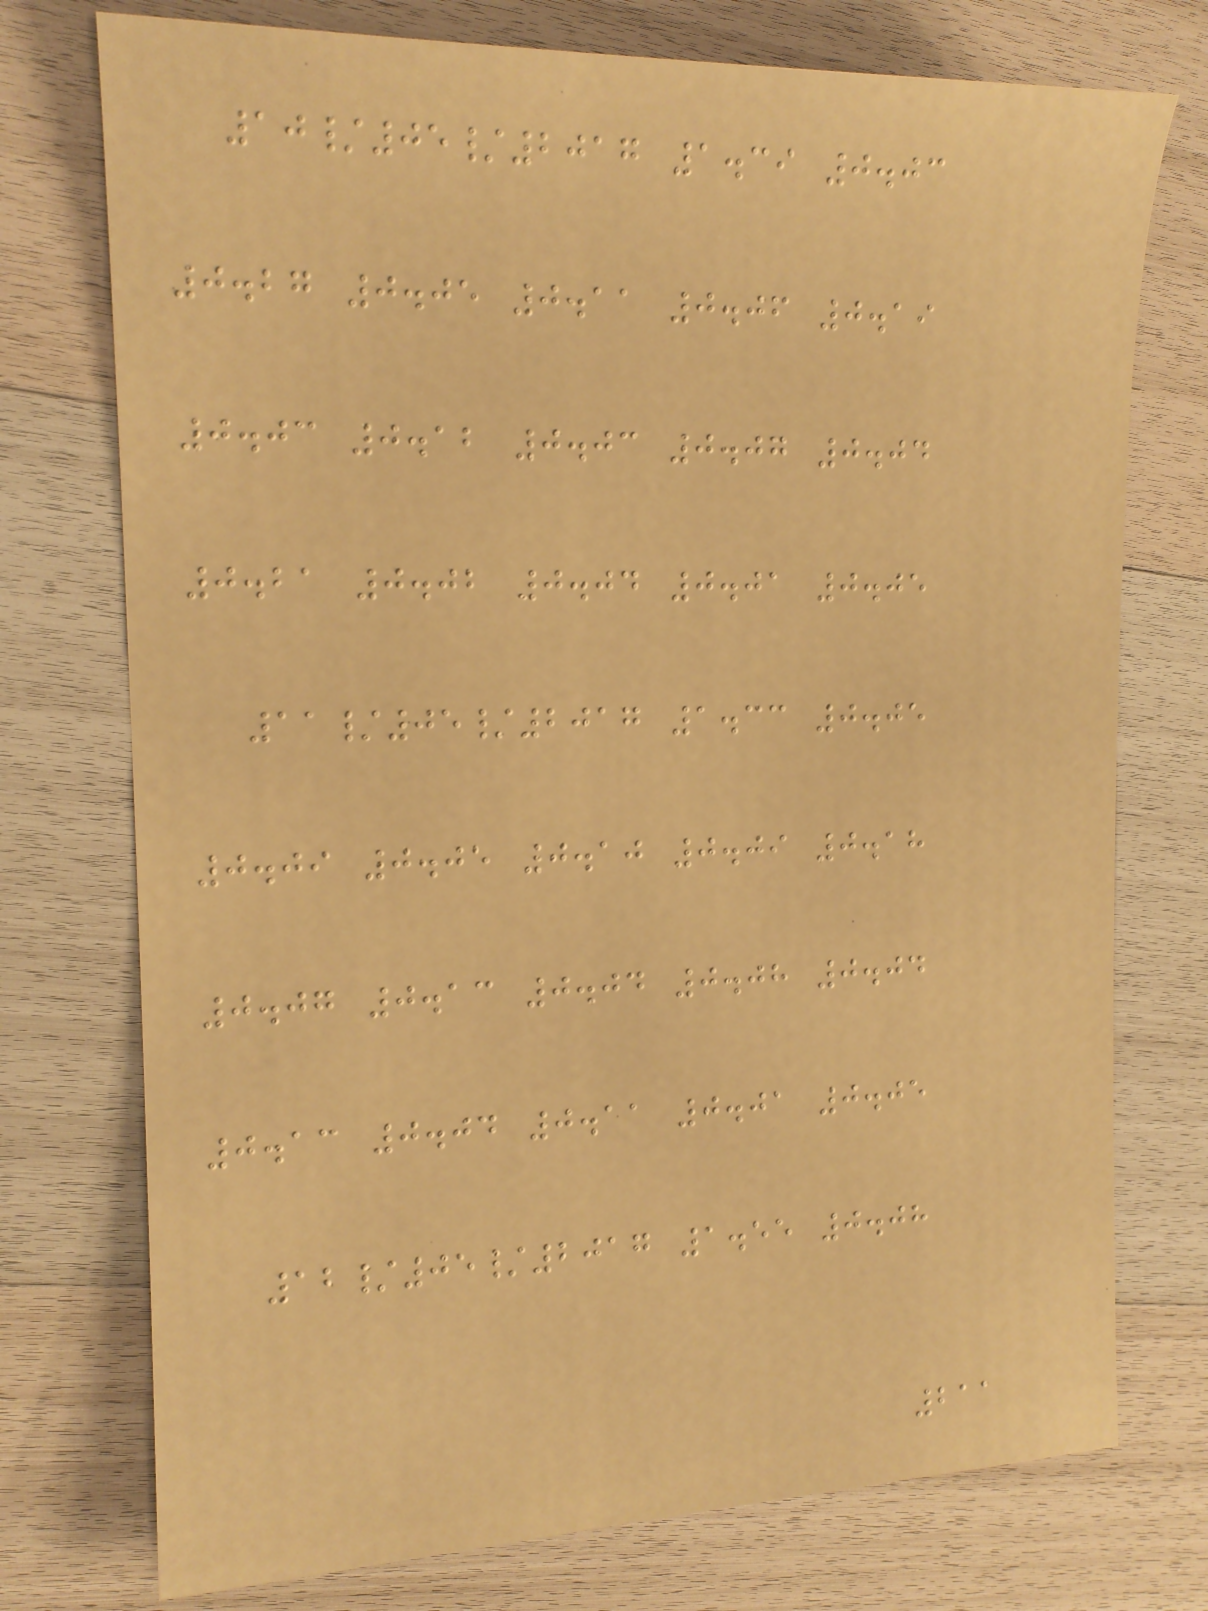10/05/2017 1.39 0.03
0.27 0.05 0.11 0.06 0.19
0.03 0.12 0.03 0.07 0.04
0.21 0.02 0.04 0.01 0.05
11/05/2017 1.33 0.05
0.09 0.05 0.10 0.09 0.18
0.07 0.13 0.04 0.08 0.04
0.13 0.04 0.11 0.01 0.05
12/05/2017 1.55 0.08
211
